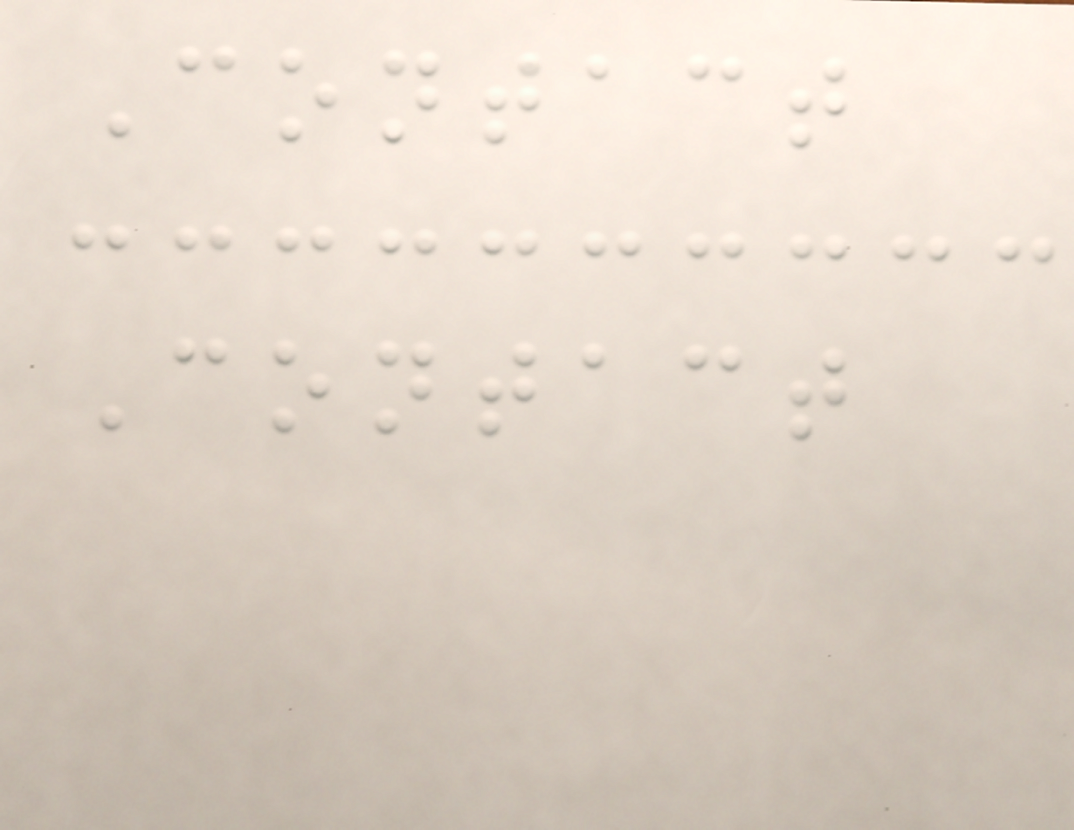Contact
Contact
